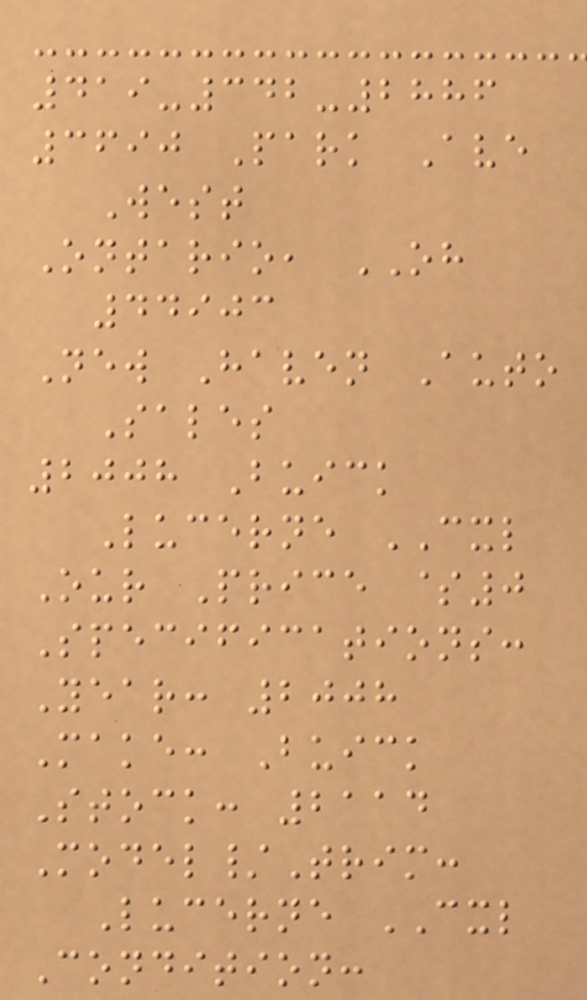419-342-2886
3690 Park Ave
West
Ontario, OH
44903
New Haven Auto
Sales
2008 Buick
Lucerne CXL
Our Price $0
Specifications:
Year: 2008
Make: Buick
Stock: 2114
Model/Trim:
Lucerne CXL
Condition:
